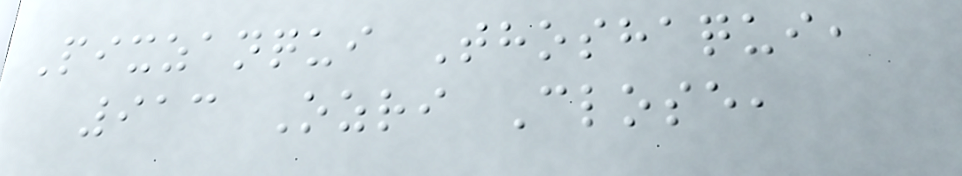Pixzanqui Thoshaqui,
913 Ozri Close,
